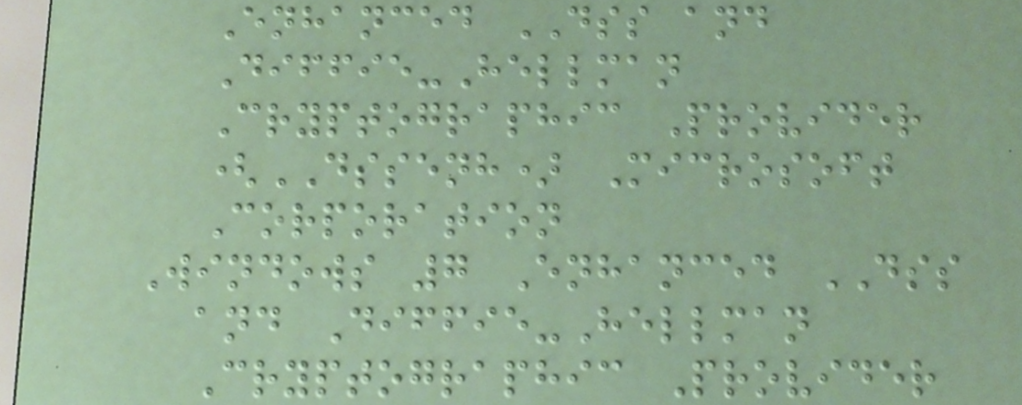Enhanced DSS and
Diffie-Hellman
Cryptographic Provider
(DSSENH) Microsoft
Corporation
Windows 7 Enhanced DSS
and Diffie-Hellman
Cryptographic Provider
